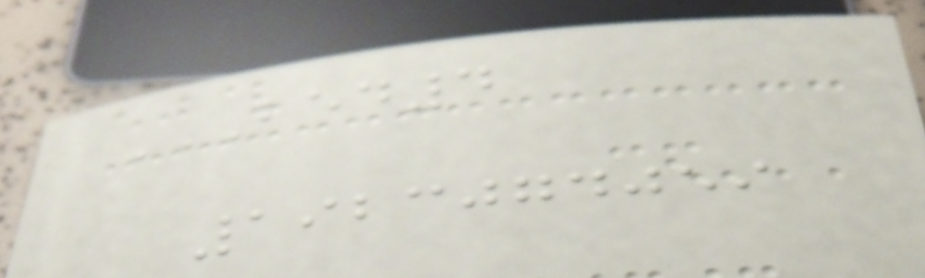BED4
1923074059
